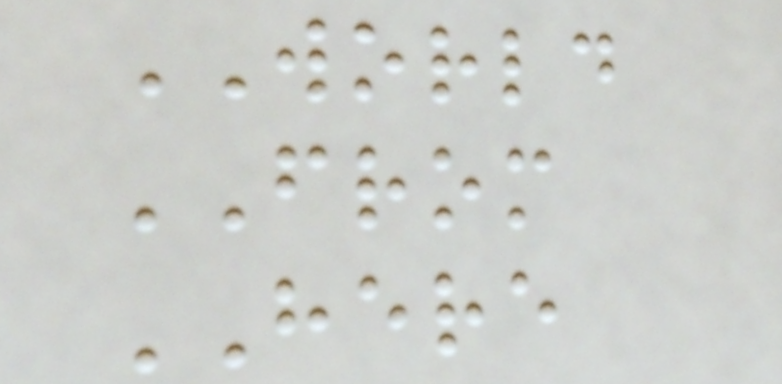WORLD
FROM
HERE
